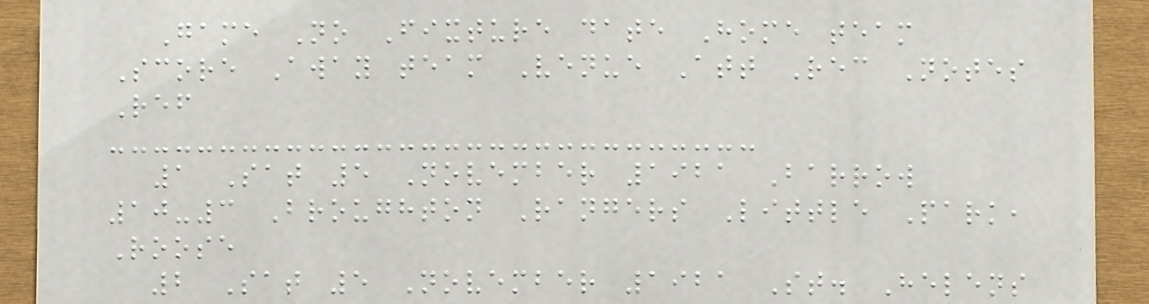Game No Fixture date Home team
Score Away team Venue Att Rec Notes
Ref
1 Sat 5 November 1921 Barrow
10-3 Broughton Rangers Little Park,
Roose
2 Sat 5 November 1921 St. Helens
